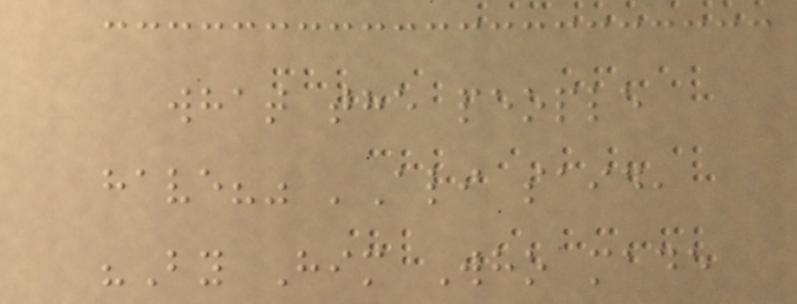what the people
have?" 'Ali said,
"By Him Who made
